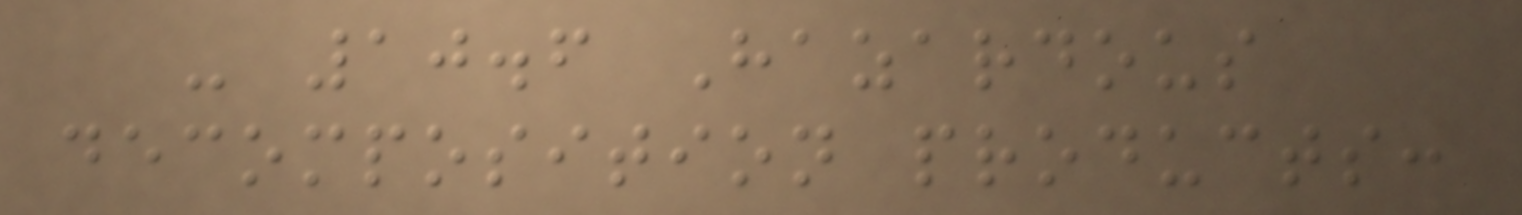- 10.6 Hazardous
decomposition products:
